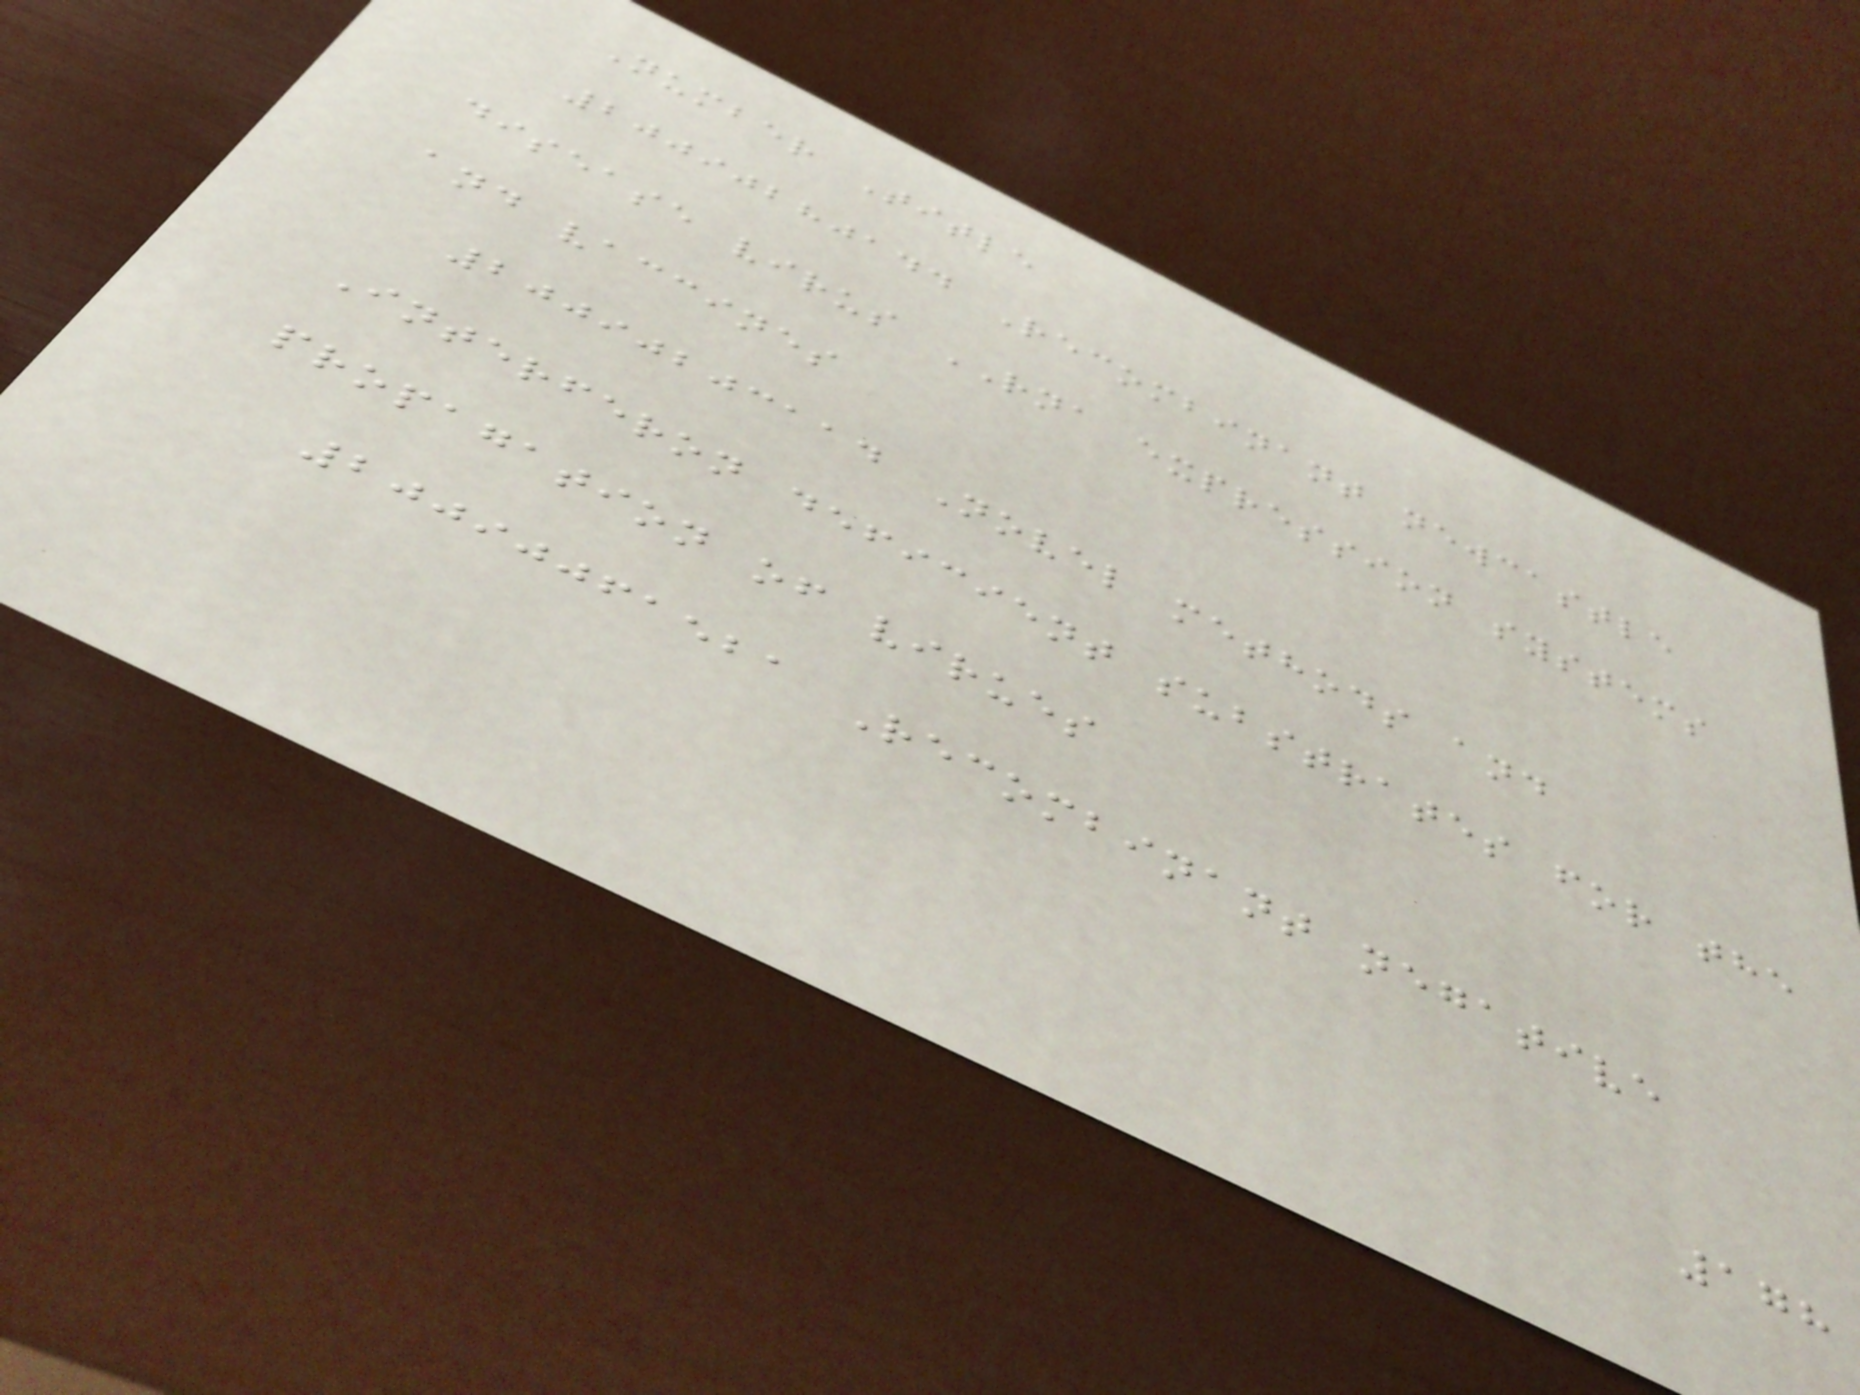Number Title
20090280144 Recombinant newcastle
disease virus RNA expression systems
and vaccines
20090203114 Novel methods and
Interferon deficient substrates for the
propagation of virues
20090061521 Recombinant negative
178
